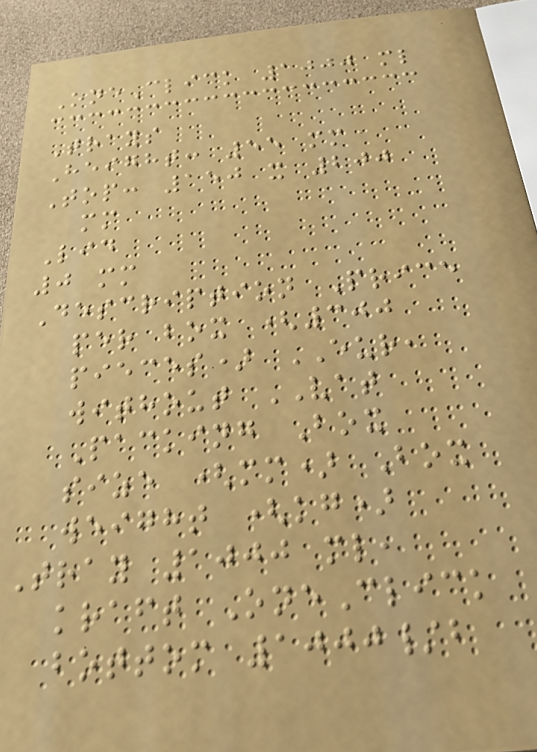OneClick 1000 ml
Trays
Height: 55 mm
Top: 150 x 200
mm
Lid
0 mm
Description Price
per box (300
pieces) EUR,
without VAT
Packing Box
size (mm) Box
weight (kg)
Tray 1000 ml,
kraft OneClick
bottom 1000/b
